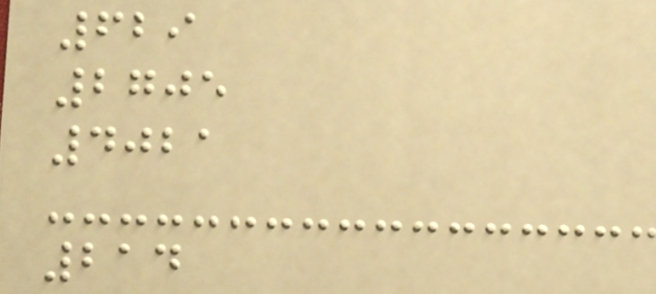629
2705
4021
214
